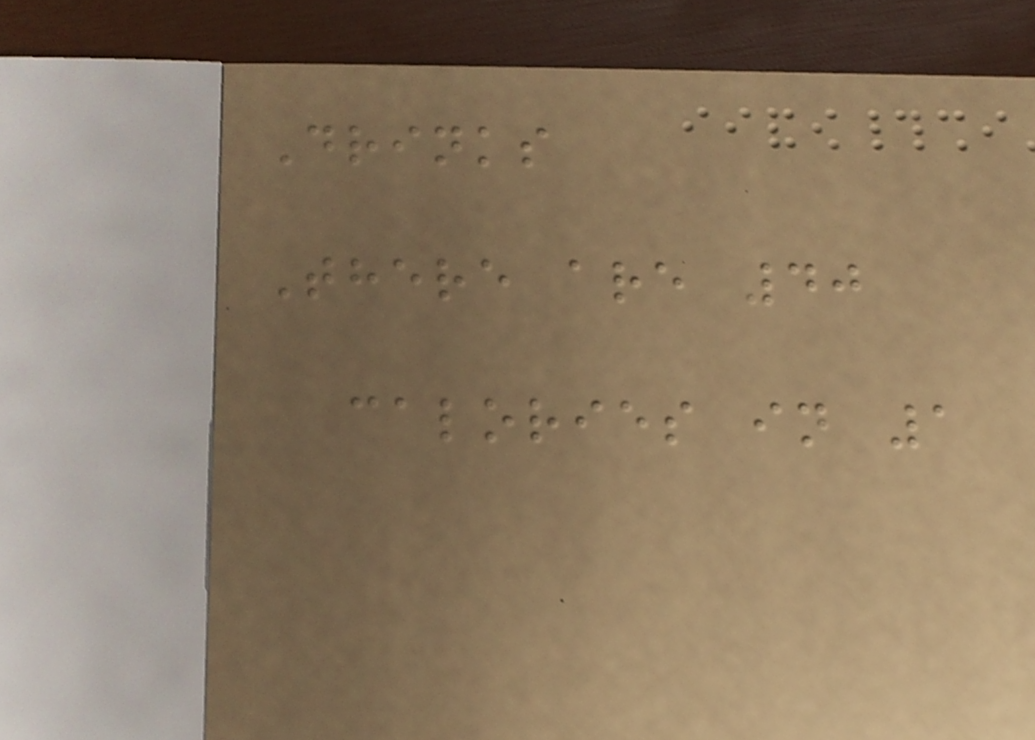Drinks
There are 40
calories in 1
